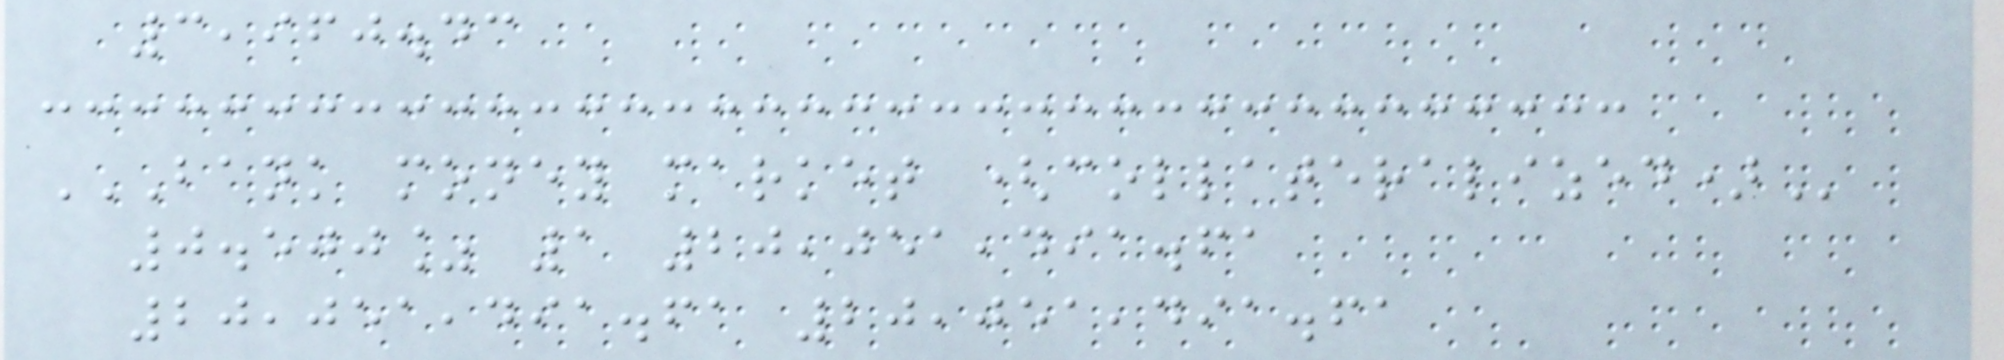3,960.43
BANK MONEY MARKET (COLLATERALIZED)
0.500% 1 20,051,491.61
20,051,491.61 20,051,491.61
